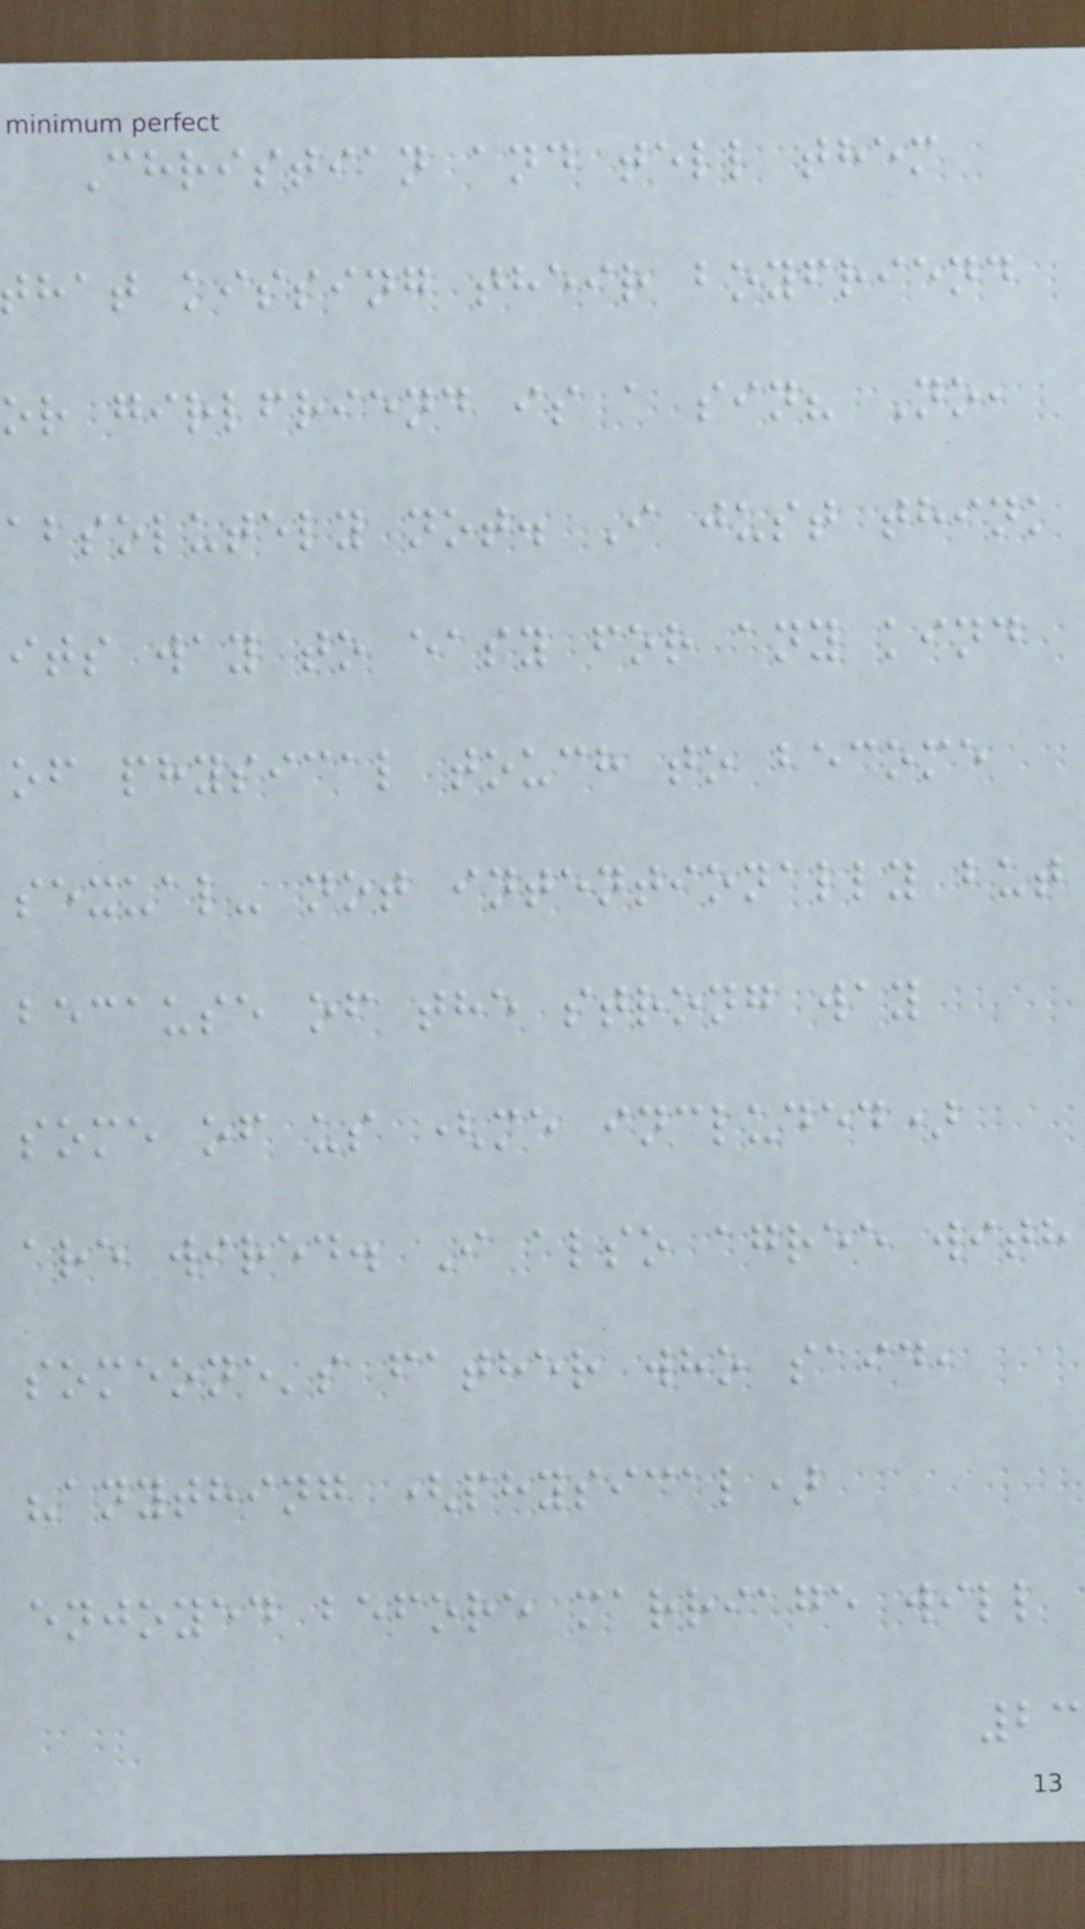Christian and tell them
hat kissing their boyfriend
or girlfriend is a sin? No,
absolutely not. I just think
its way to easy for any kind
of physical touch to become
sexual- not intentionally but
because of the strong way
some of us (me included)
are wired. I also agree with
someone's father who said,
"anything (physical)
enjoyed before marriage will
23
